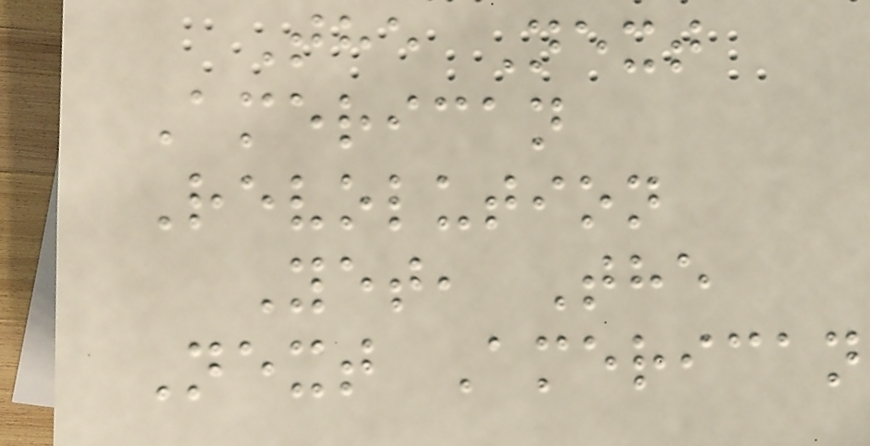The Next
American
Revolution
Yet, The
Next American
